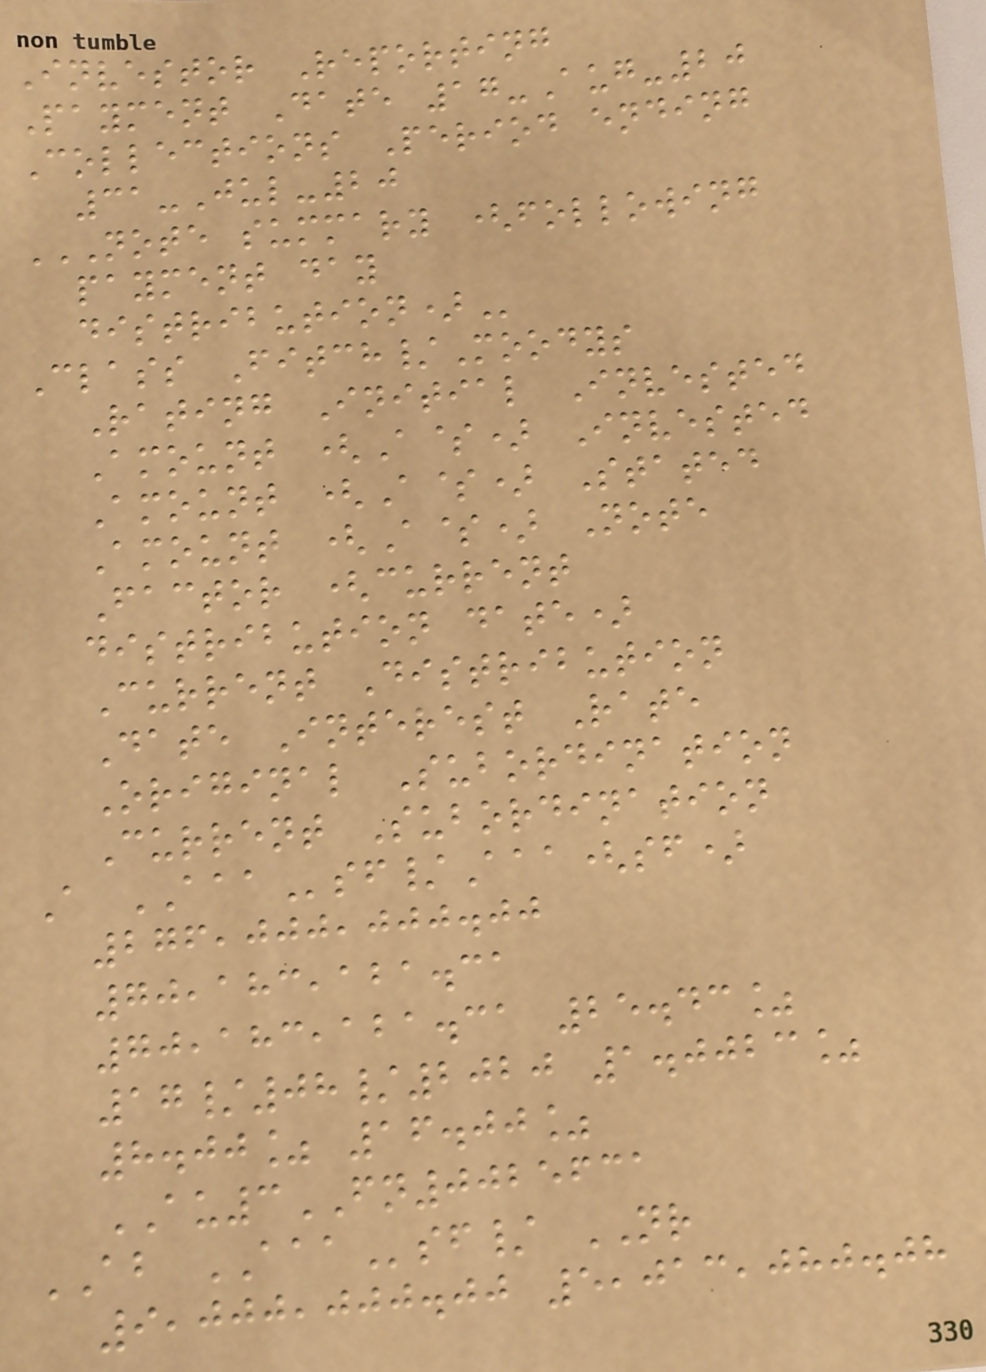Investor Reporting
Payment Date 17-Aug-20
Collections Period ending
31-Jul-20
NOTE SUMMARY (FOLLOWING
PAYMENT DAY
DISTRIBUTION)
Class Fitch/Moodys
Rating Initial Invested
Amount (A$) Invested
Amount (A$) Stated
Amount (A$) Note
Factor (current
distribution date)
Current Distribution
Date Interest Rate
Original Subordination
Current Subordination
A AAAsf/Aaa(sf)
276,000,000.00
70,183,121.31
70,183,121.31 25.43%
17/08/2020 1.0023%
8.00% 16.00%
AU3FN0025631
AB AAAsf/ NR
9,000,000.00 5,013,080.08
